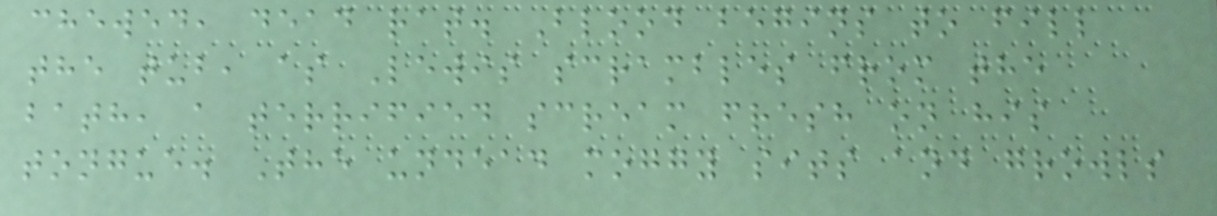chewed, dead rat. Blood begins to fill
the tub, as Lewis scrambles from the
bath, a terrified scream fresh on his
tongue. The undead moggy sits and growls
